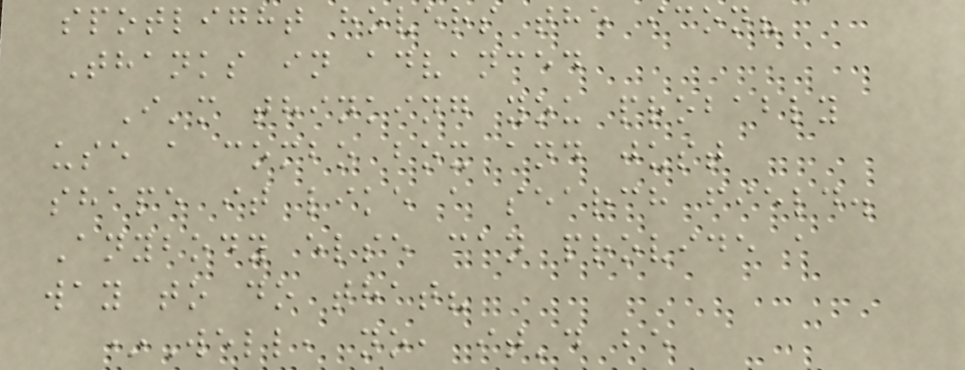spotlight hovers the icon?
Thanks in advanced
I'm thinking you probably
use a combo box and just
shape it like a search field.
Anybody else can provide a
way to do that?
*Well, no, it'd be
